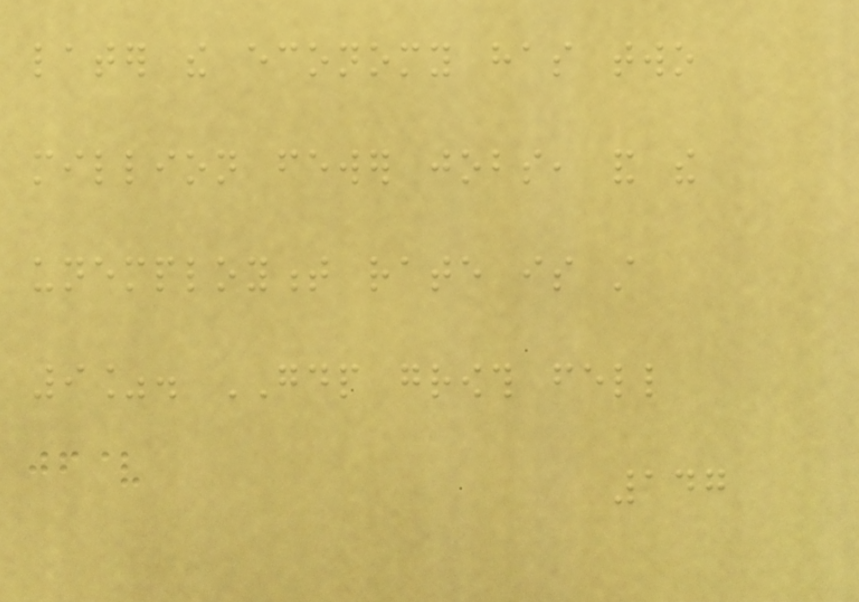later the economy has two
million fewer jobs, and the
unemployment rate is still
9%. GDP growth fell
147
